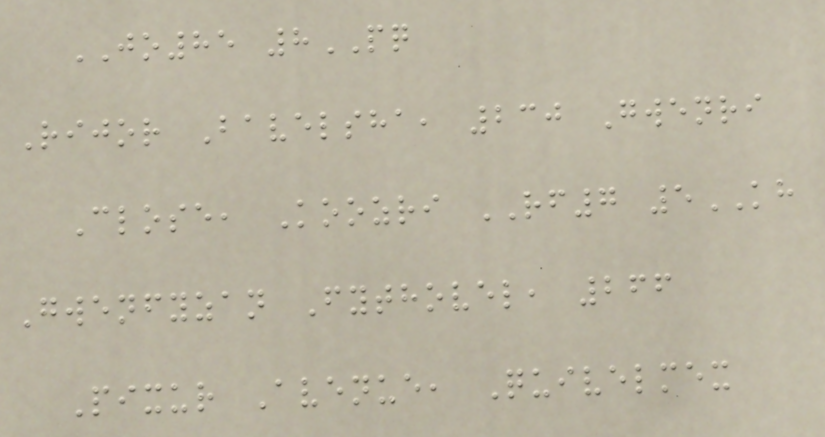JO85 8PQ
Rijor Bavelsha, 230 Gwenri
Close, Koozri RF7 5KH
Gwenfyzan Fythovel, 266
Pixur Avenue, Quivelmex
